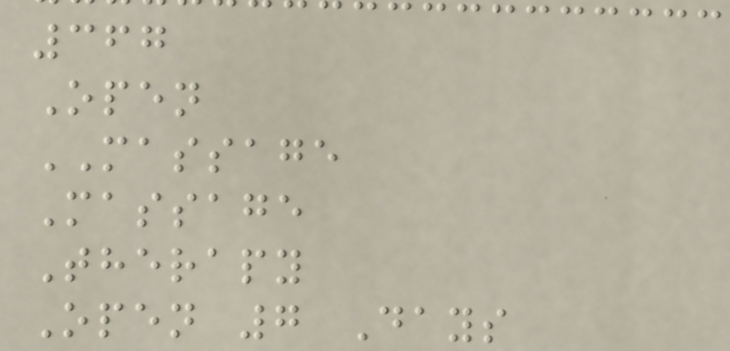367
Open
MASSAGE
Massage
Therapy
Open 7 Days
